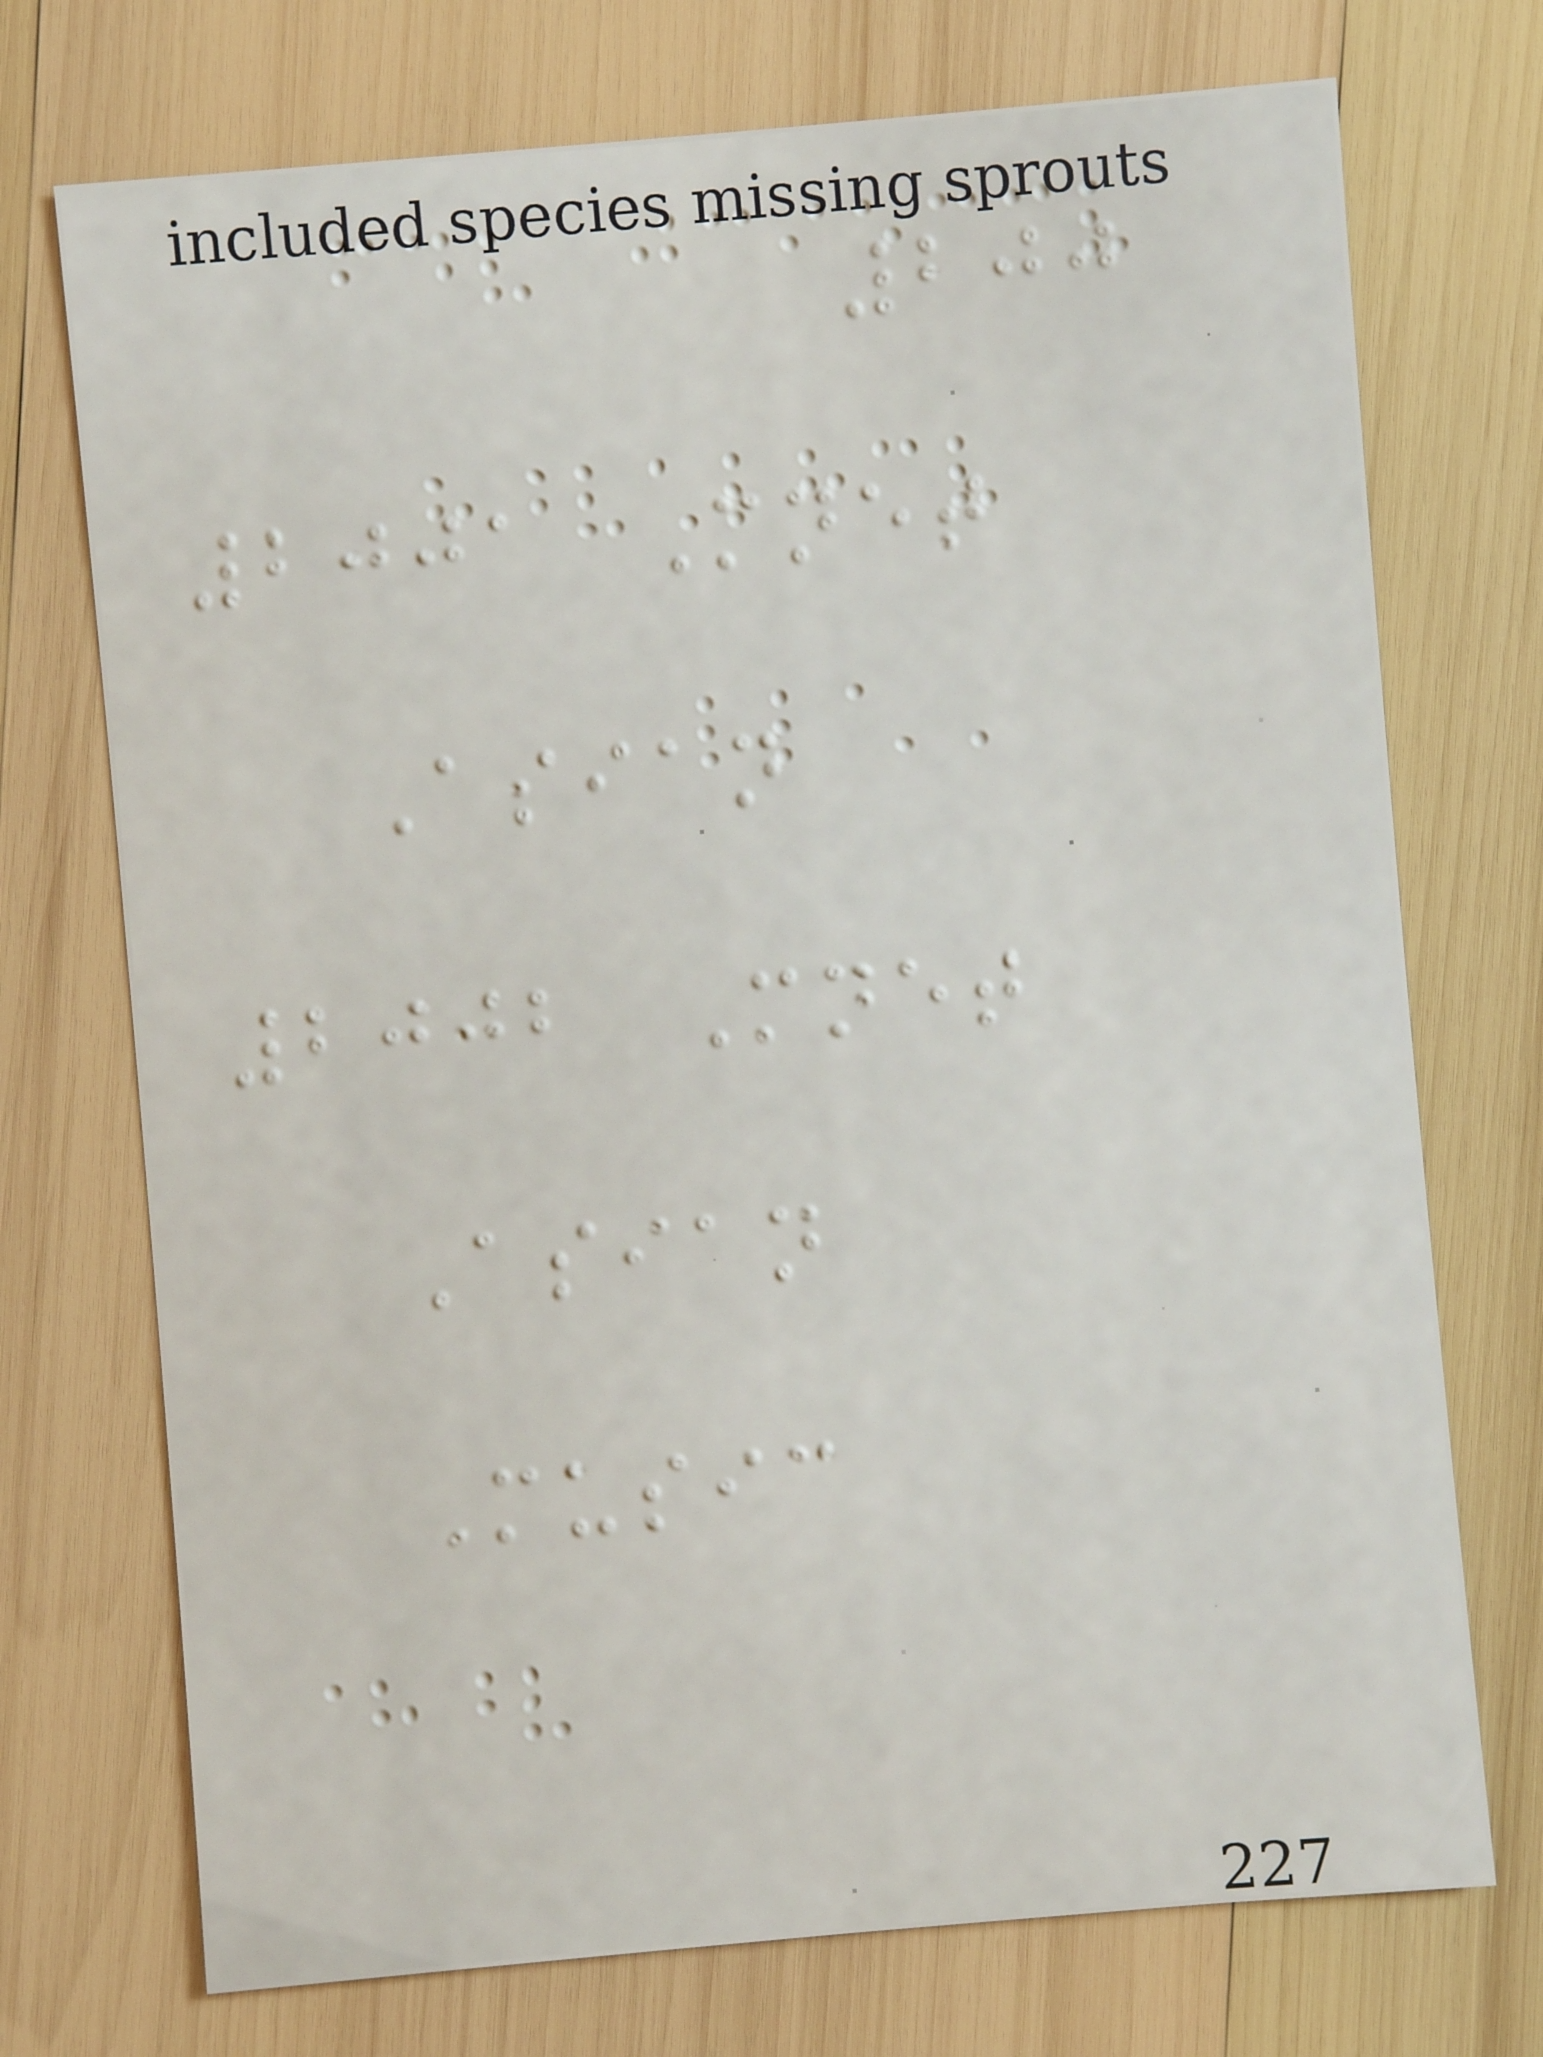200
2001 Mnet
Asian
2002 Mnet
Asian
Music
